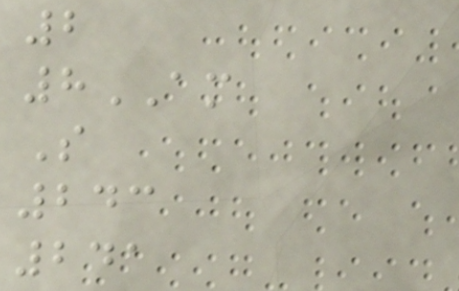2
8AM
S
243
241
